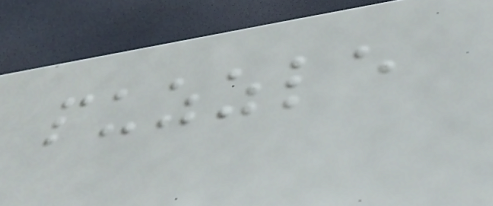puzzle
